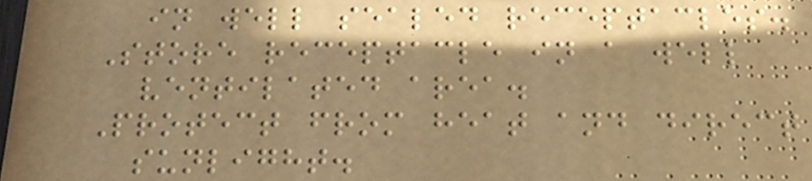in well sealed receptacles.
Store receptacle in a well
ventilated area.
Protect from heat and direct
sunlight.
